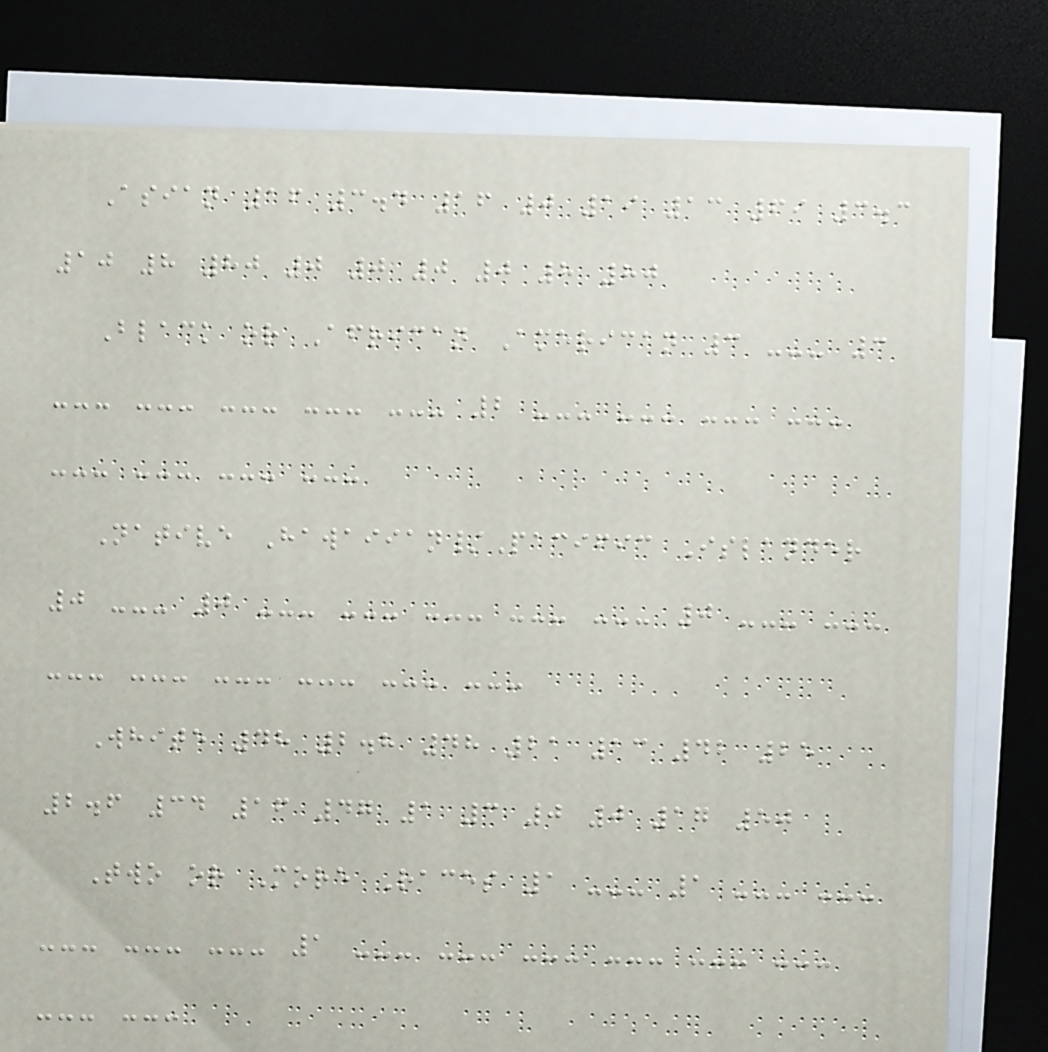Asian 16 3.4 16 0 19 13 69 3.3
10 8 80 0 0 0 0 8 80
Black or African American 3 --- 3
--- --- --- --- --- 2 --- --- --- ---
--- --- --- ---
Native Hawaiian/Pacific Islander
0 --- 0 --- --- --- --- --- 0 --- ---
--- --- --- --- --- ---
White 48 2.8 48 21 13 42 25
2.6 34 16 47 1 3 0 0 17 50
Two or More Races 1 --- 1 --- ---
--- --- --- 1 --- --- --- --- --- ---
--- ---
